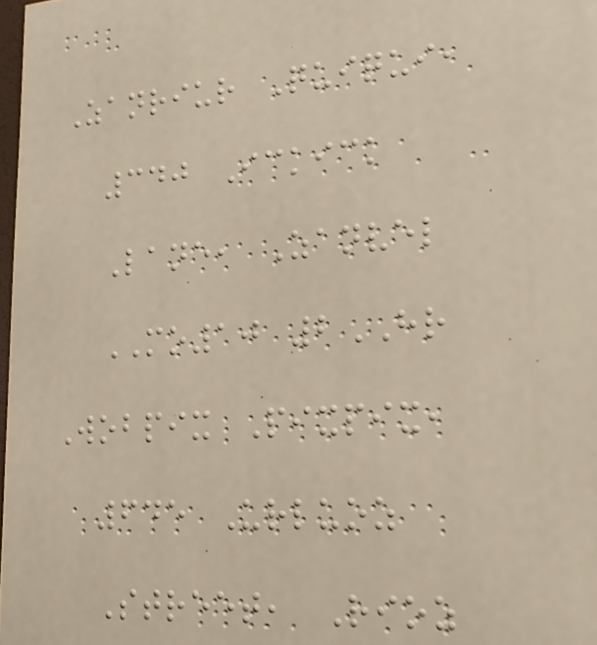Zanriur Quiqui,
340 Ickick
Lane, Zanvel
MO10 2HR
Wobpix Pixpix,
645 Urluoz
Street, Rioz
